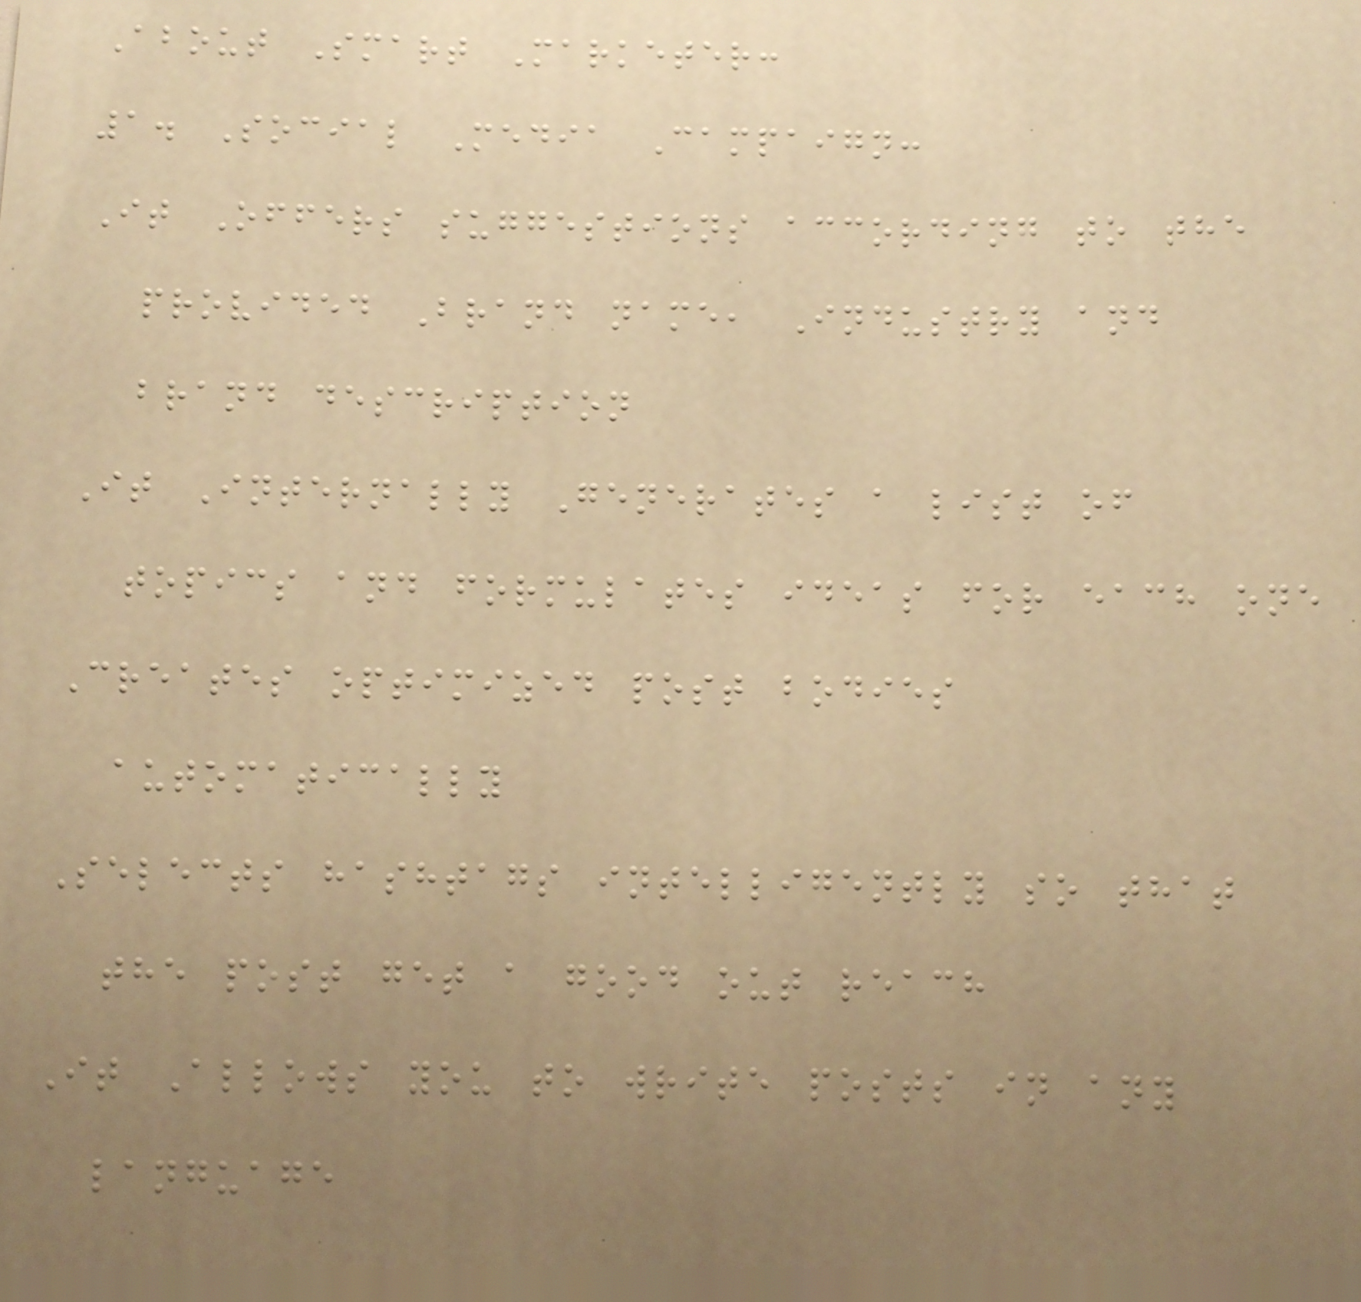About Smart Marketer:
1. Social Media Campaign:
It Offers suggestions according to the
provided Brand name, Industry and
brand description
It Internally Generates a list of
topics and formulates ideas for each one
Creates optimized post bodies
automatically
Selects hashtags intelligently so that
the post get a good out reach
It Allows you to write posts in any
language
